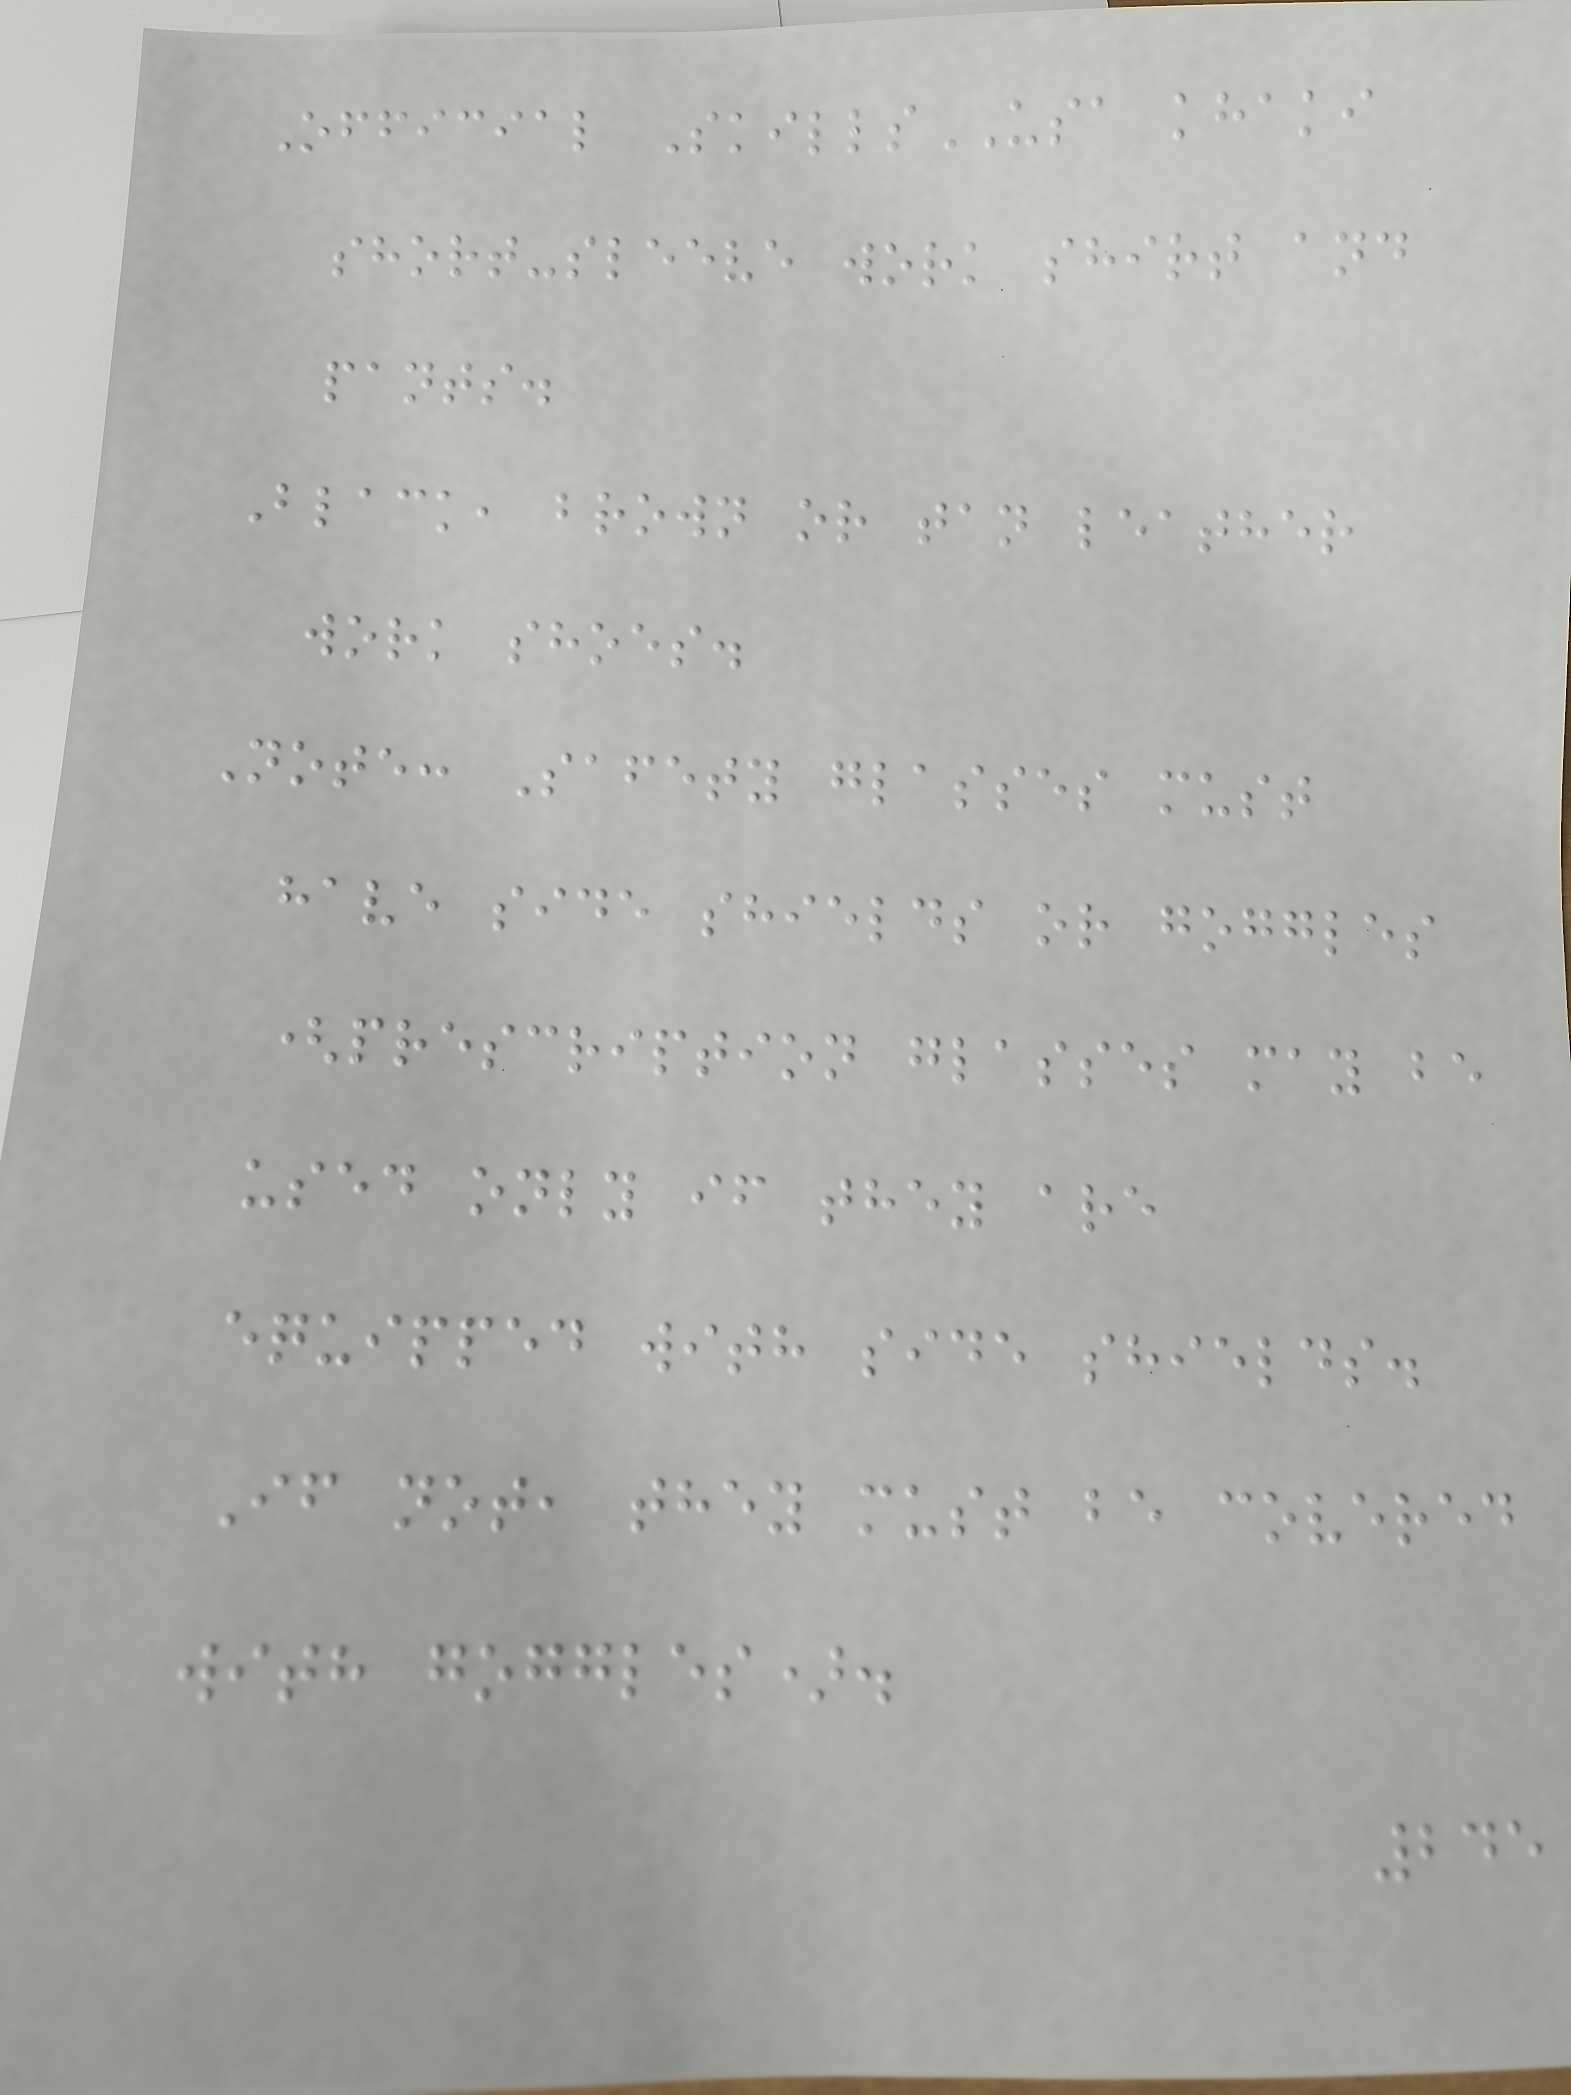Official SkillsUSA khaki
short-sleeve work shirt and
pants.
Black, brown or tan leather
work shoes.
Note: Safety glasses must
have side shields or goggles
(prescription glasses may be
used only if they are
equipped with side shields.
If not, they must be covered
with goggles).
245
